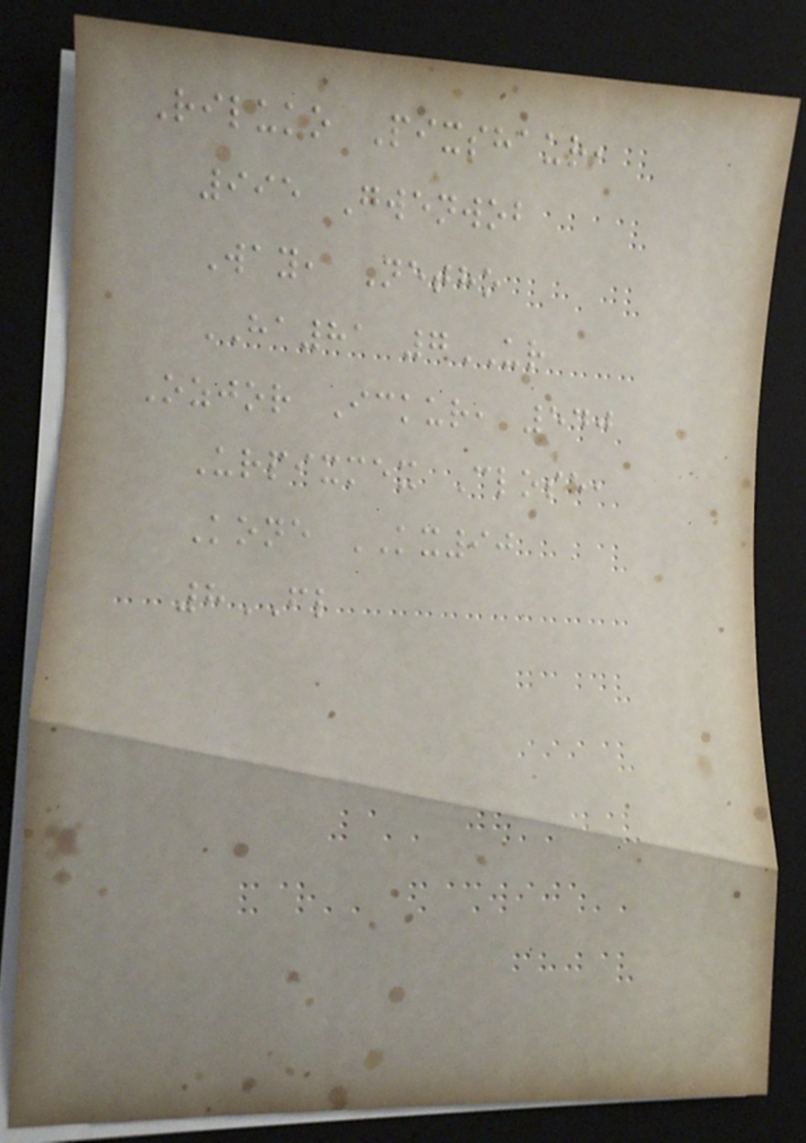Riluko Pixshaur,
995 Gwenwob
Way, Netho
HA81 7UR
Ozjor Ickur, 540
Urpixmex Close,
Kone KX90
8FL
